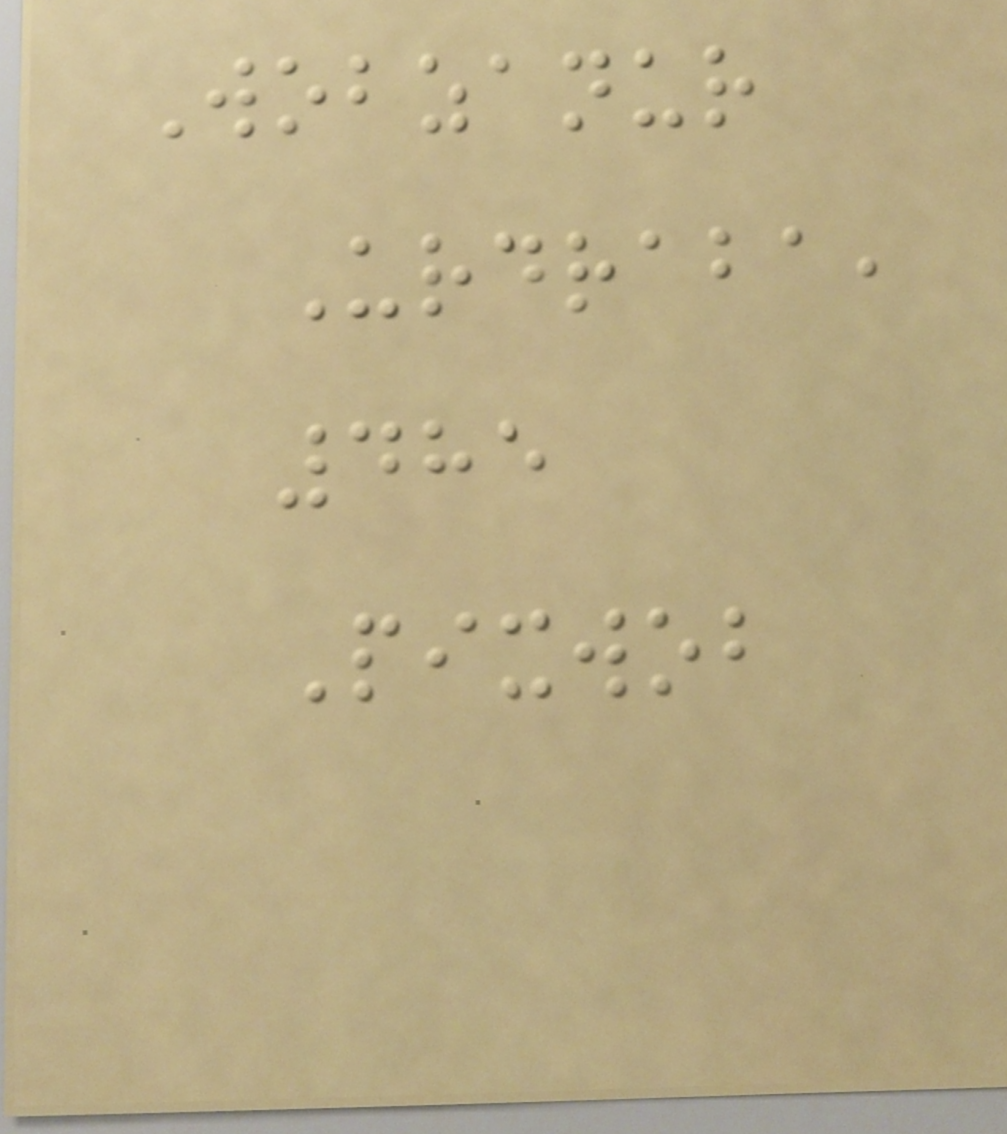Wobzanur
Urdraba,
485
Pixwob
